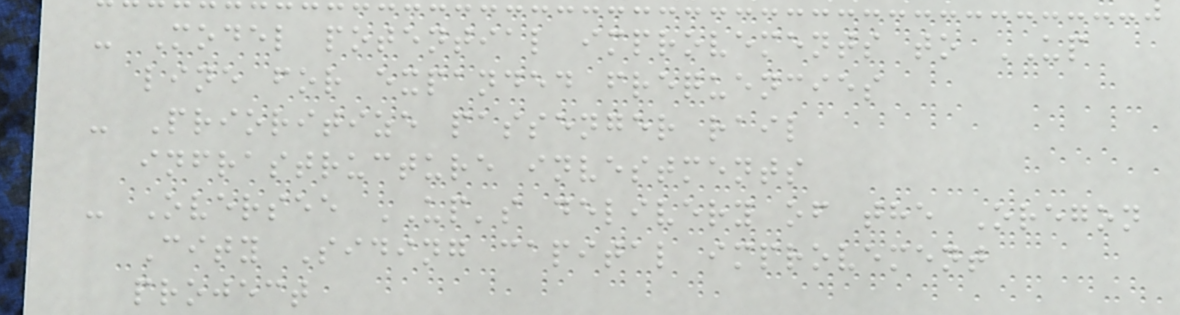- Model potential improvements to UP
line for expanded frequencies
- Prioritize passenger rail
infrastructure investments
- Oversee UP's delivery of the Oregon
City Siding capital improvement
project
